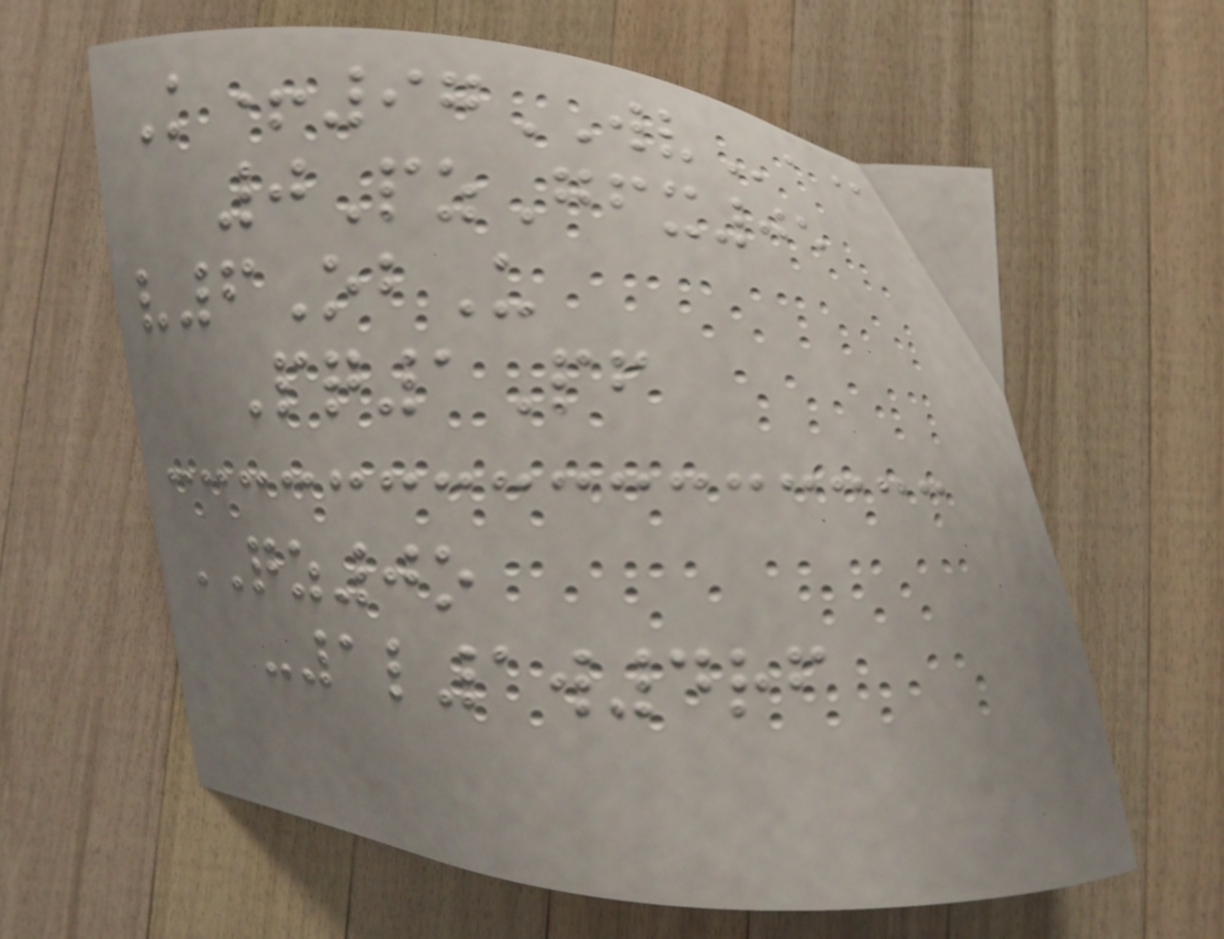K+97WVa@
0PzGfx05
v6ObU
Pq1Pf
QZ0o
-1l1w4rf
